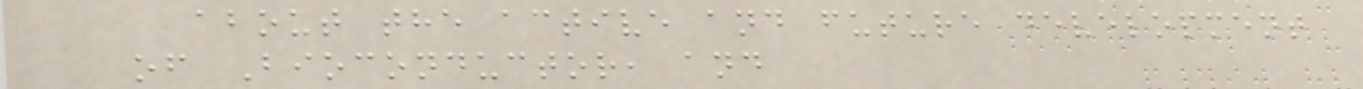about the active and future development
of Bioconductor, and
